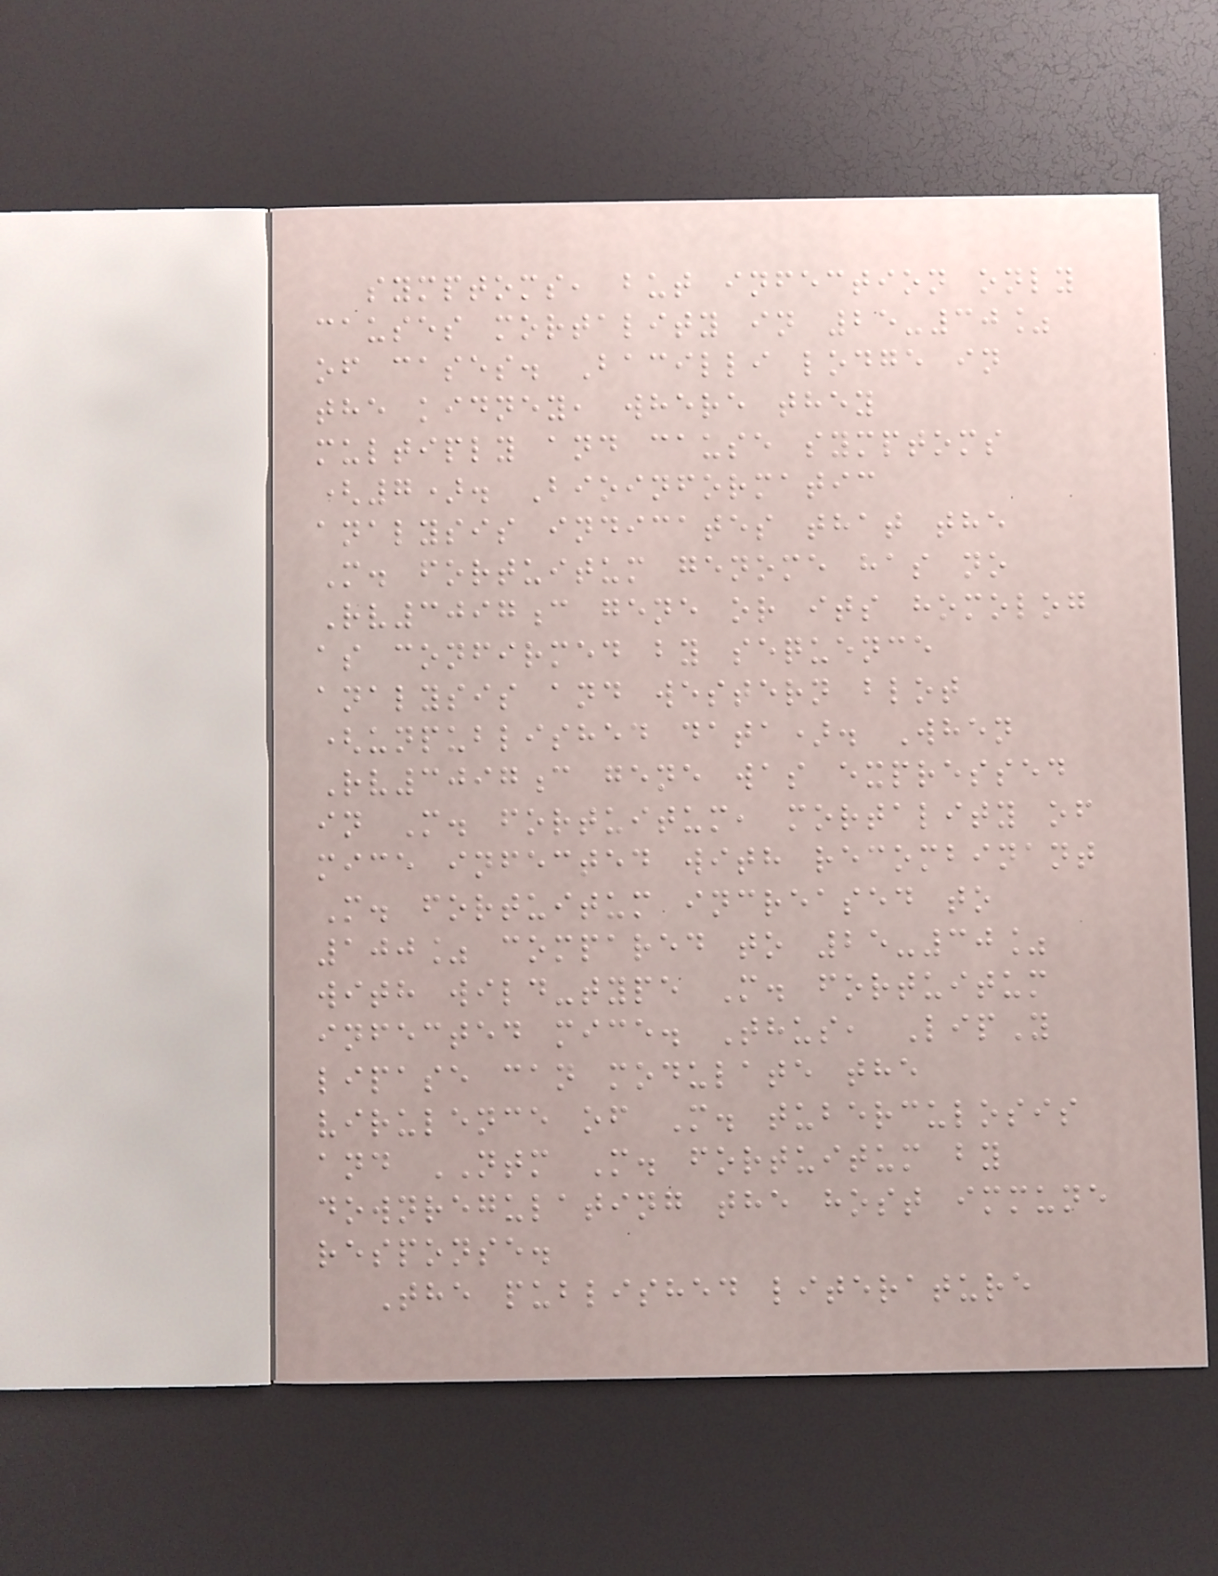symptoms, but infection only
causes mortality in 25-30%
of cases. Bacilli lodge in
the kidney, where they
multiply and cause symptoms
(7). Bioinformatic
analysis indicates that the
M. fortuitum genome has no
Rv3097c gene or its homolog
as confirmed by sequence
analysis and western blot
(unpublished data). When
Rv3097c gene was expressed
in M. fortuitum, mortality of
mice infected with recombinant
M. fortuitum increased to
100% compared to 25-30%
with wild-type M. fortuitum
infected mice. Thus, LipY
lipase can modulate the
virulence of M. tuberculosis
and NTM M. fortuitum by
downregulating the host immune
response.
The published literature
